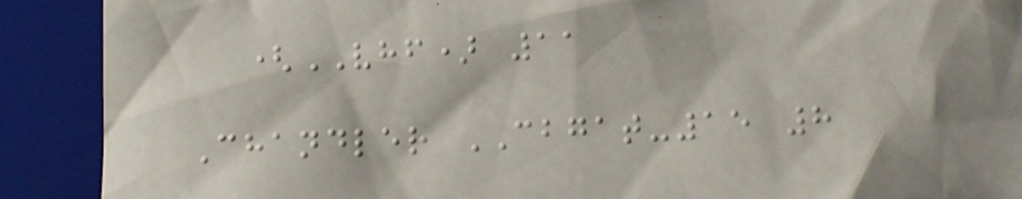(VHF) 11
Chandler CBGAT-15 8
